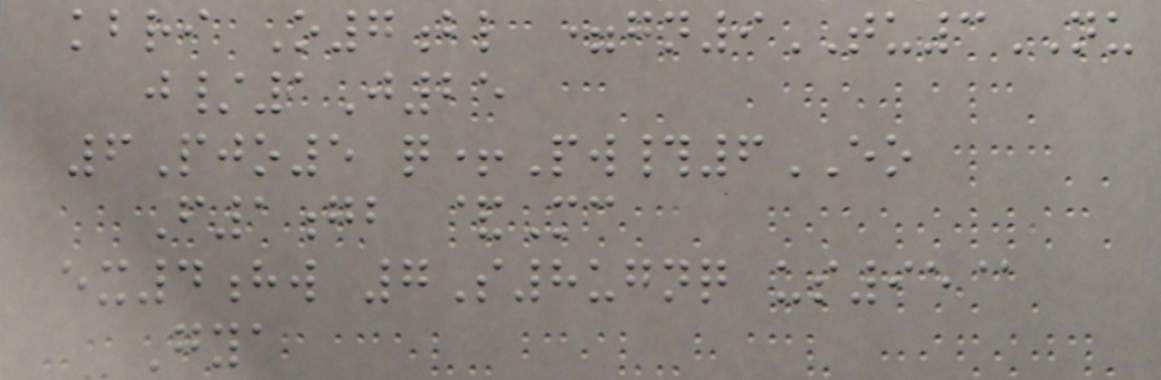kbri O7bl =gn9TU3NU
j/1J25
6Pjo5 q+Pw#6EO
F1gb &Mc
ex4hw 7S8ugnq us95@
Gya
